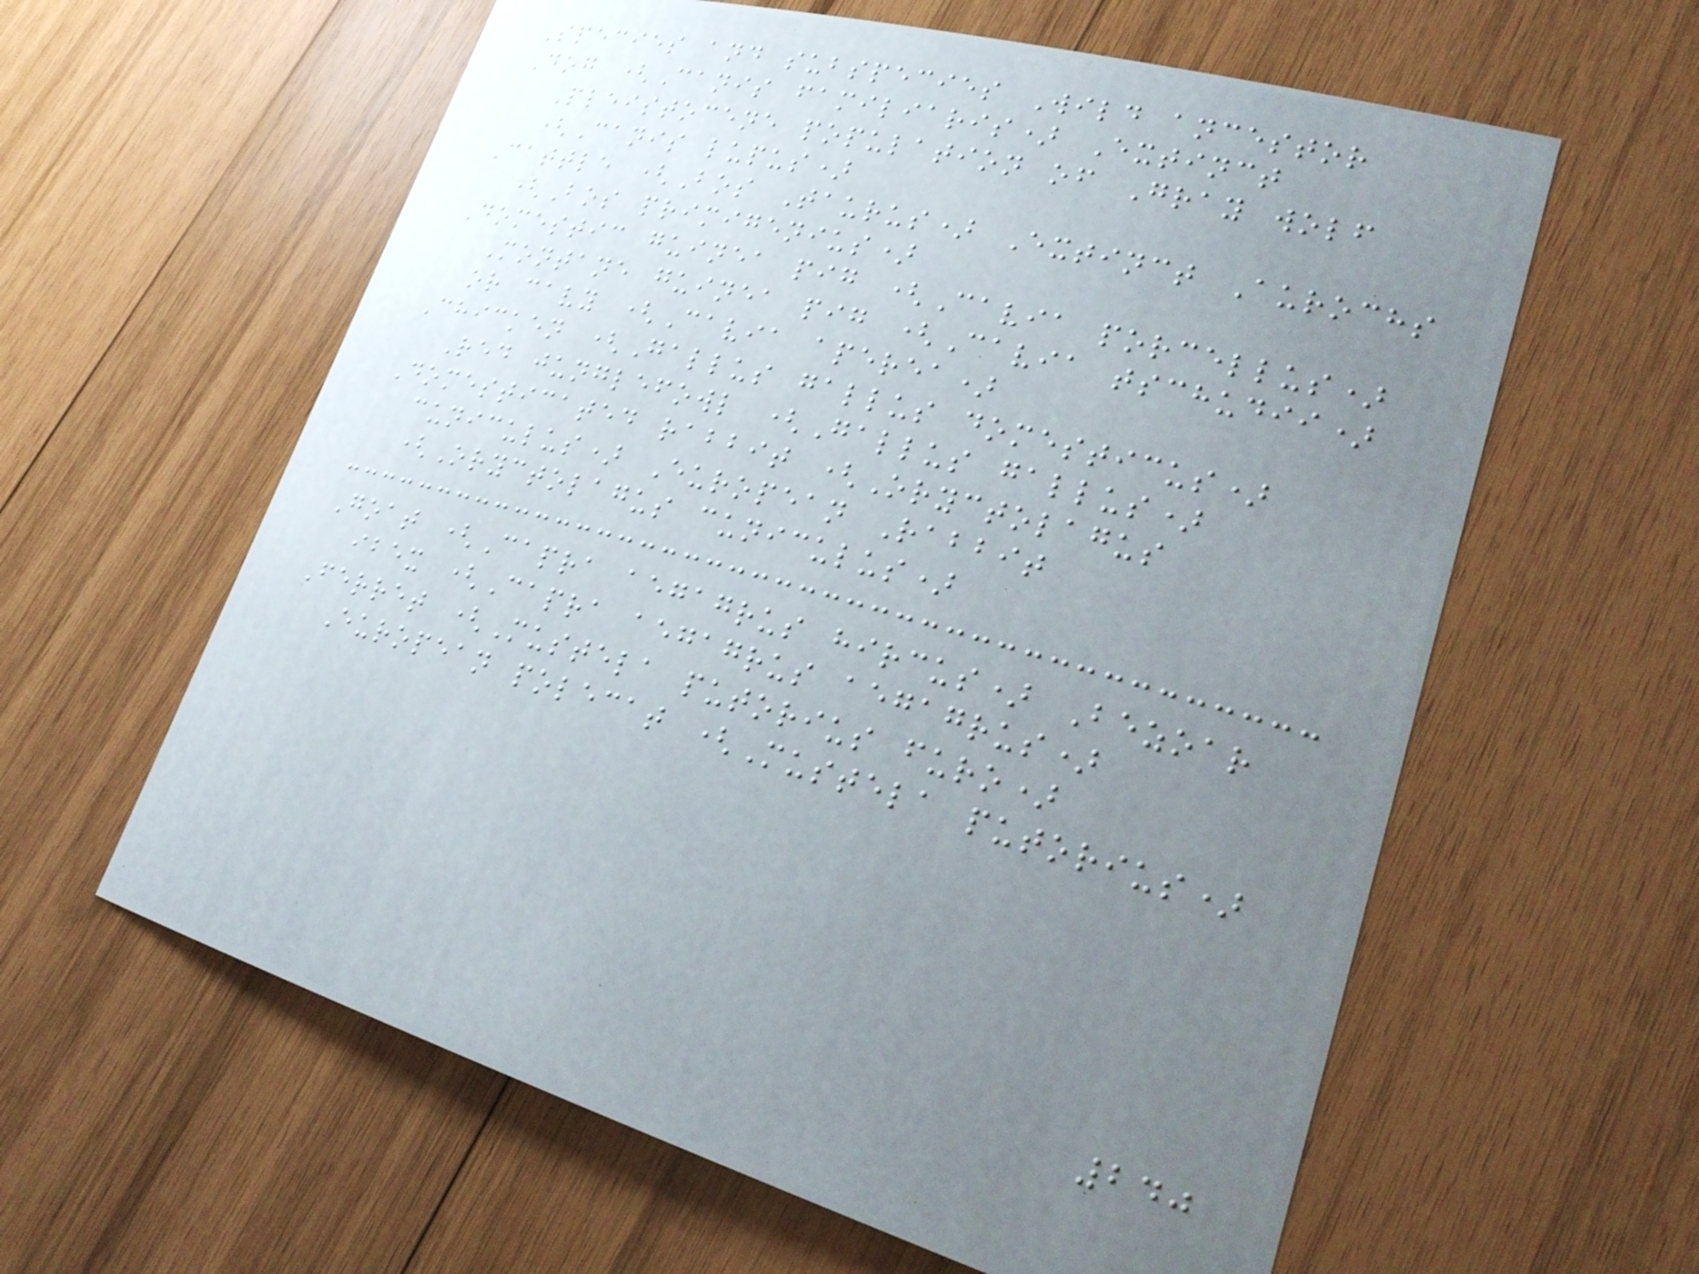Species and subspecies Wild ancestor
Dog (Canis familiaris) Extinct
Pleistocene population of Gray wolf
(Canis lupus)
Cattle (Bos Taurus) Extinct Aurochs
(Bos primigenius)
Domestic guinea pig (Cavia porcellus)
Montane guinea pig (Cavia tschudii)
or cavy (Cavia aperea)
Chicken (Gallus gallus domesticus)
Red junglefowl (Gallus gallus)
Domesticated rabbit (Oryctolagus
cuniculus) European Rabbit
(Oryctolagus cuniculus)
Goat (Capra aegagrus hircus) Bezoar
ibex (Capra aegagrus aegagrus)
Ferret (Mustela putorius furo)
European polecat (Mustela putorius)
240
